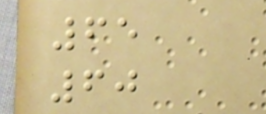65
60
